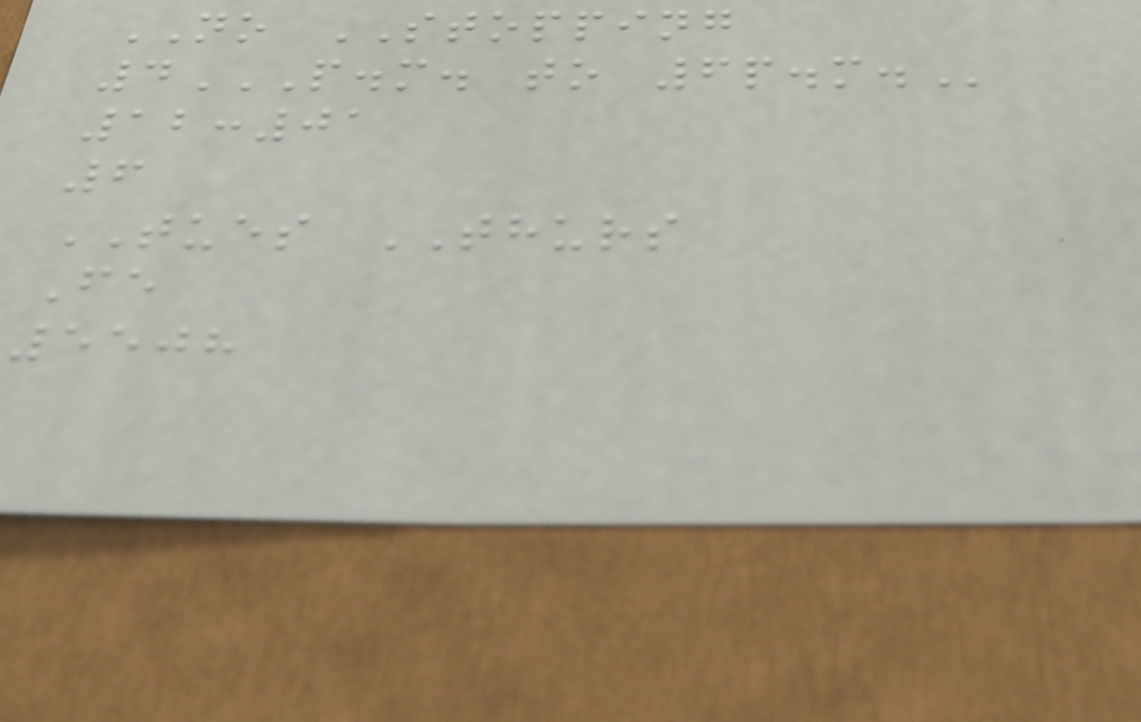NO STOPPING
4P.M. TO 6P.M.
12:01
6
TUES THURS
Fe
5508
